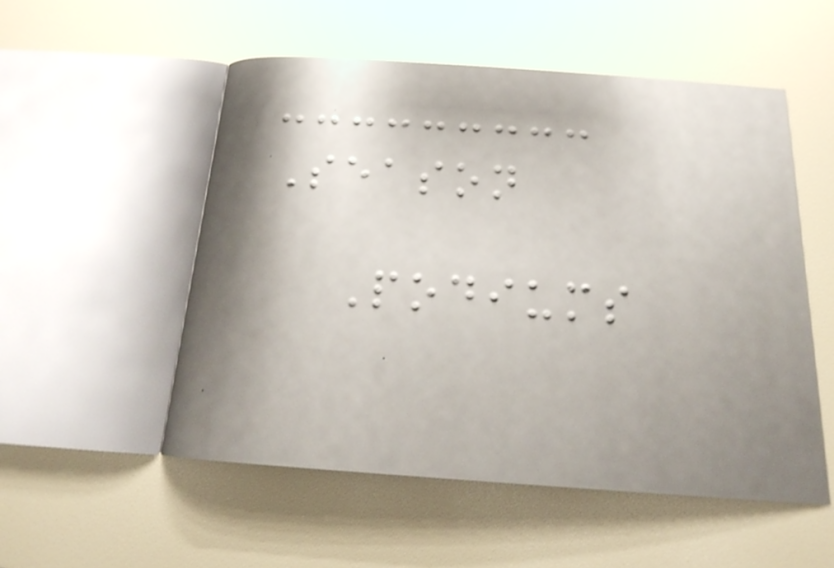Season
Podiums
